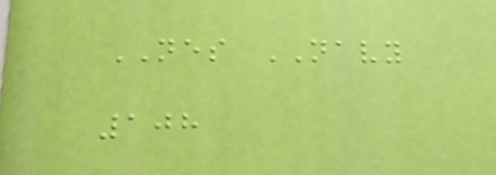NES NAVY
108
